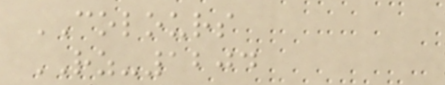COLOURS
RZ-1204
